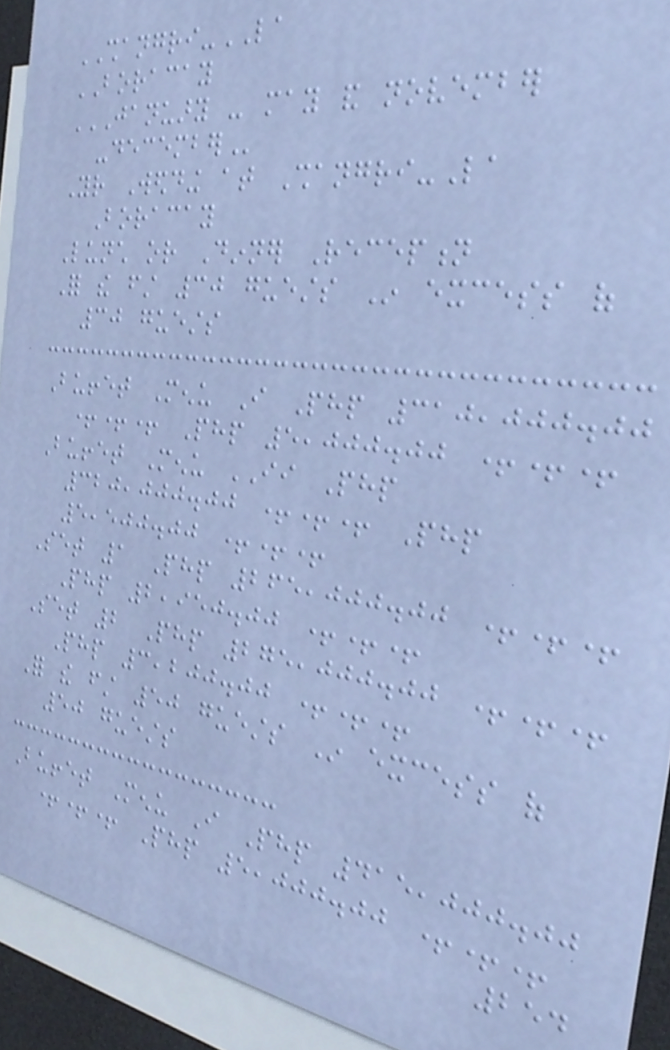SHANGRI-LA
BORACAY
JANUARY - MAY AND NOVEMBER
-DECEMBER
Your Wedding at Shangri-La
Boracay
Lunch or Dinner Reception
For the first 30 guests In excess of
30 guests
Buffet Menu I Php 310,000.00
+++ Php 5,000.00 +++
Buffet Menu II Php
320,000.00 +++ Php
5,500.00 +++
Set 1 Php 265,000.00 +++
Php 2,950.00 +++
Set 2 Php 275,000.00 +++
Php 3,200.00 +++
For the first 50 guests In excess of
50 guests
Buffet Menu I Php 415,000.00
+++ Php 5,000.00 +++
254
